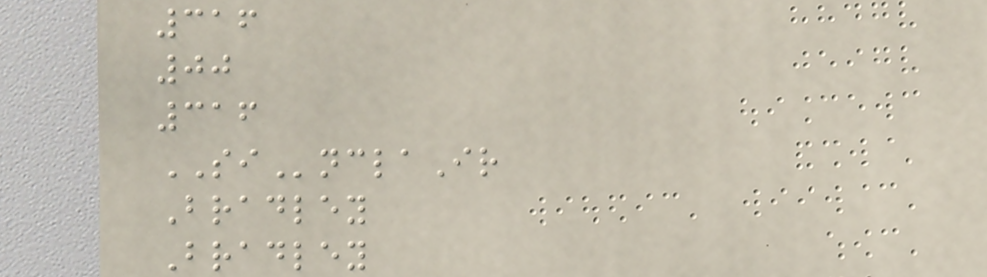316
00
316
SInclaIr
Bradley
Bradley
